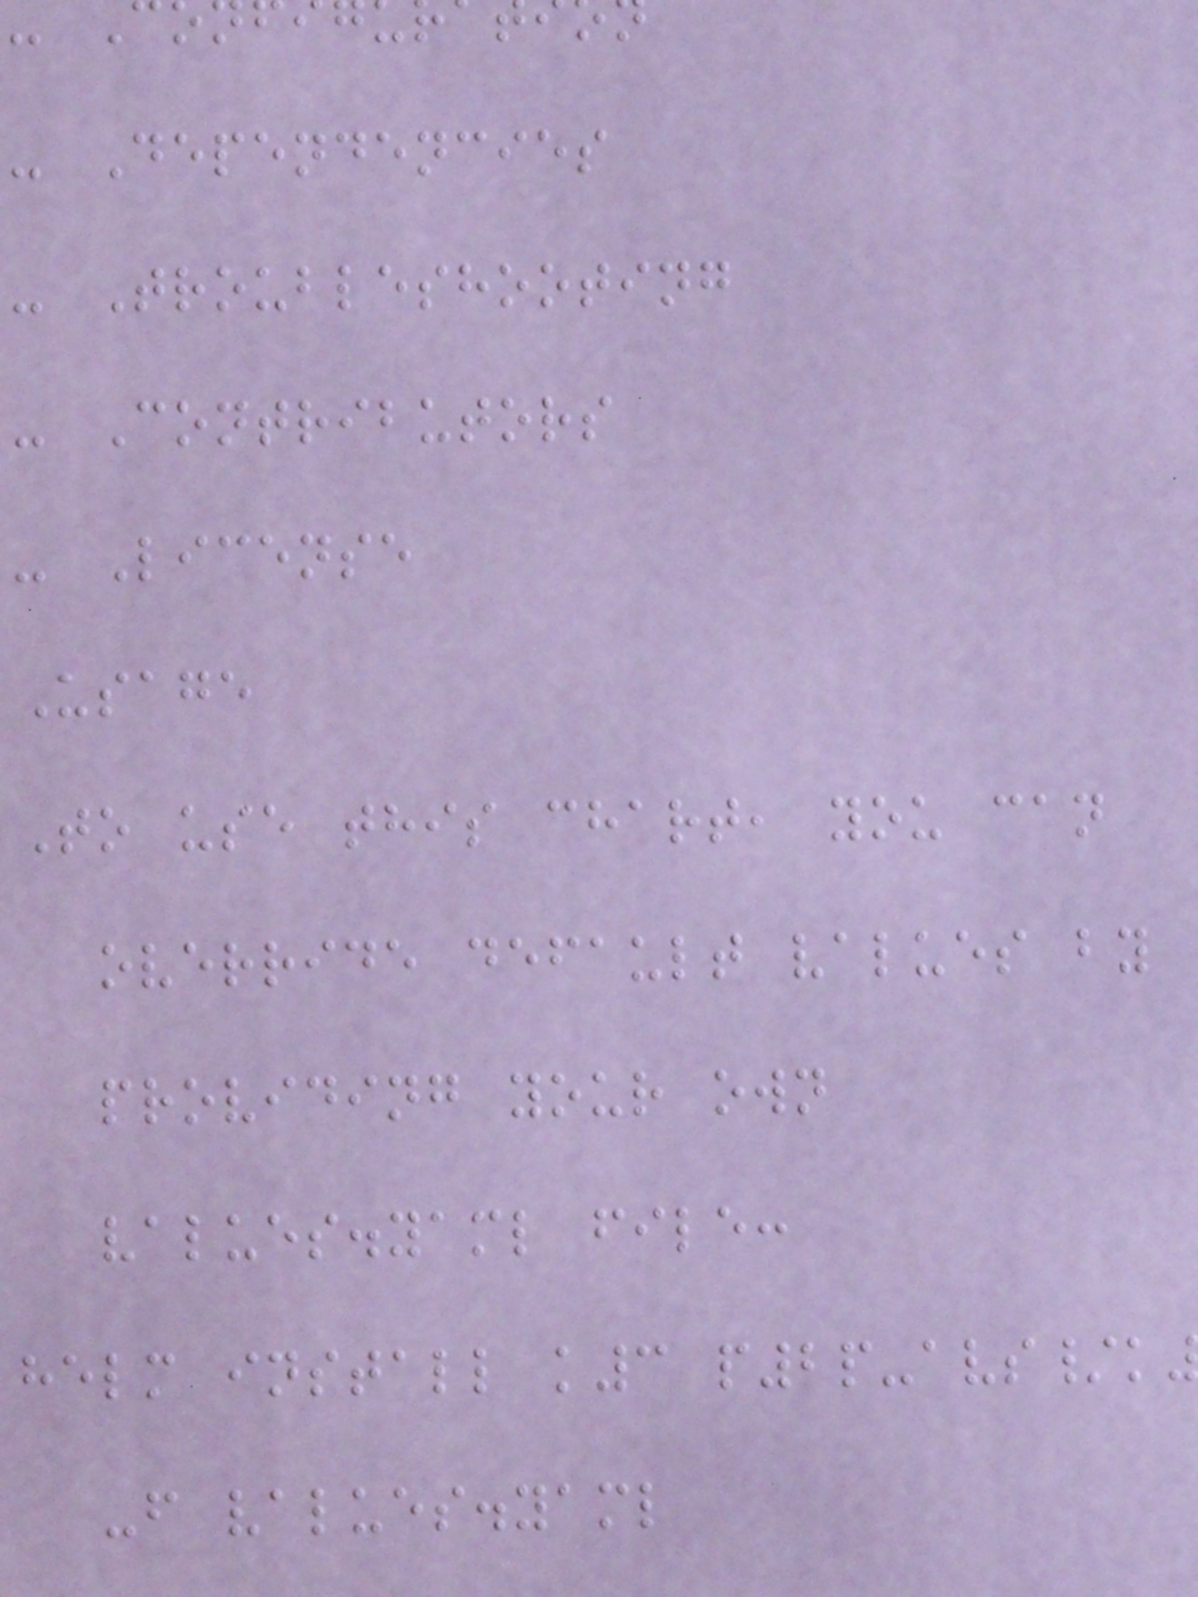- Dependencies
- Troubleshooting
- Contributors
- License
Usage
To use this chart, you can
override default values by
providing your own
values.yaml file:
helm install k3 p2p-avs/k
-f values.yaml
